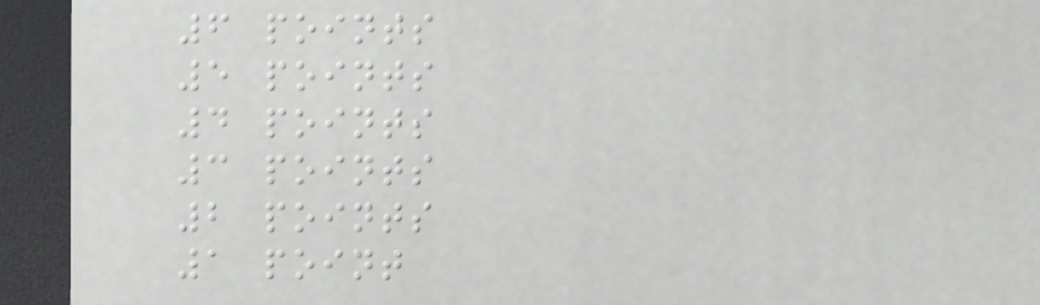6 points
5 points
4 points
3 points
2 points
1 point
